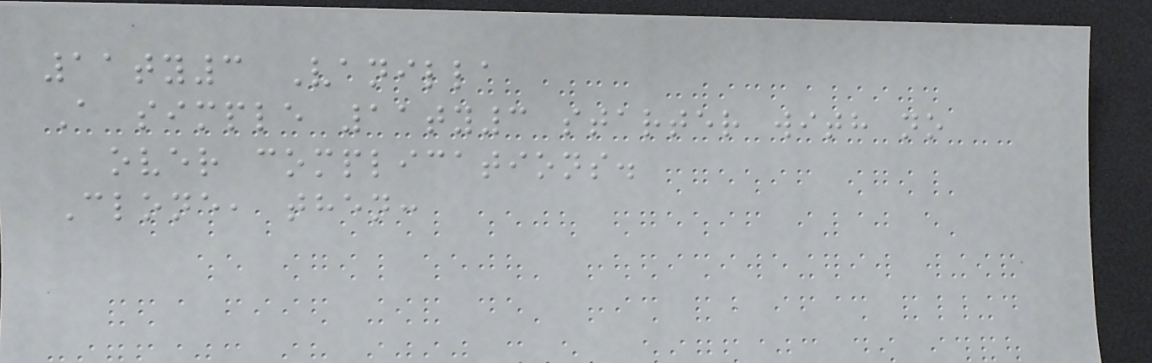11ty3 Vanilla
A simple 11ty3 starter with no
over complications.
Clone, then:
